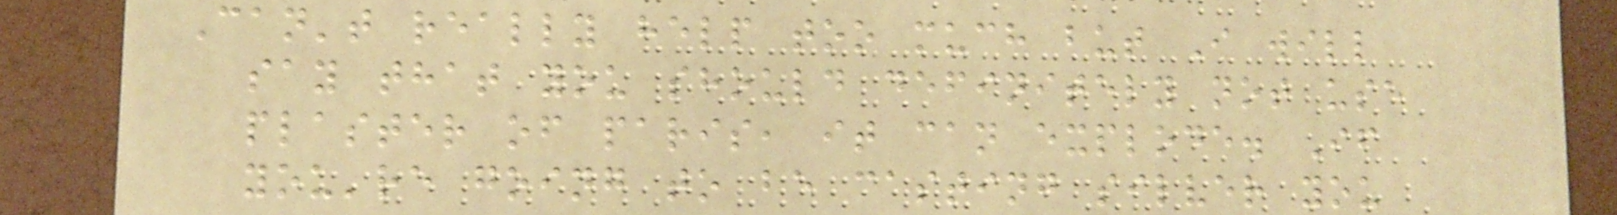Can't really help too much but I will
say that you should definitely not use
plaster of paris, it can explode. If
you're going to be casting silver you
